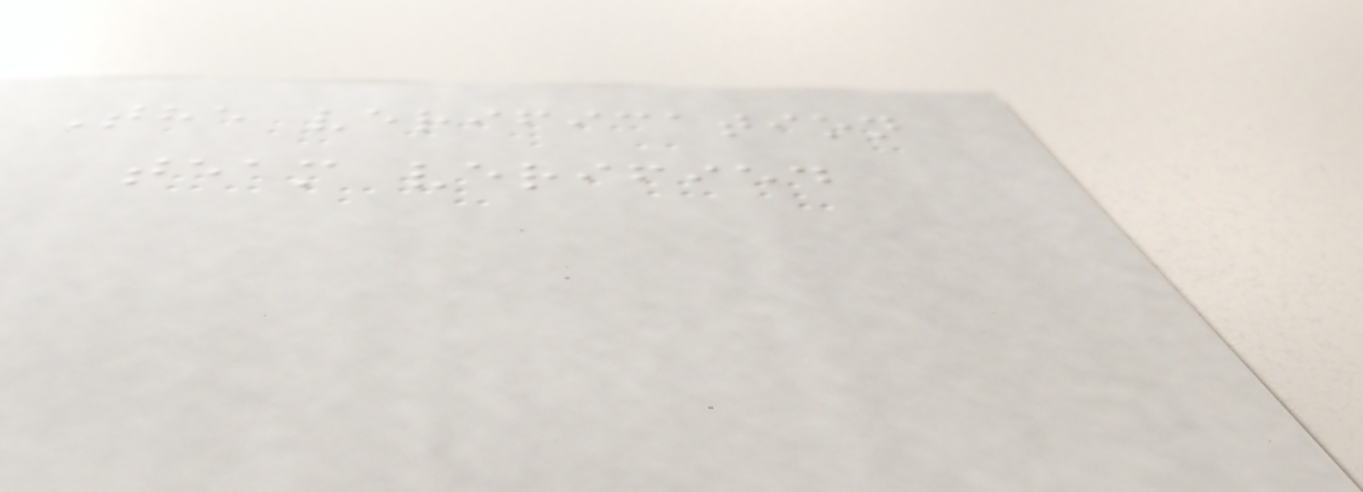The verification
team verified
